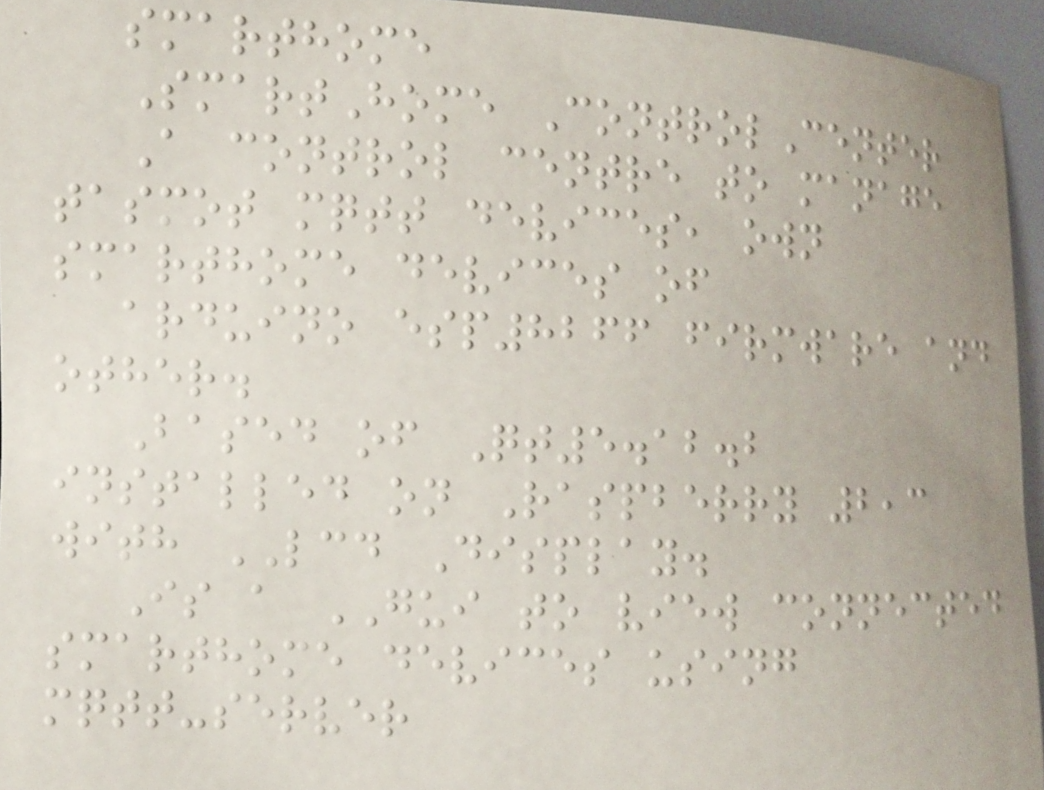smarthome
SmartHome ControlCenter
A control centre to manage
tasmot mqtt devices, own
smarthome devices of
arduino esp8266 firmware and
other.
Based of Qt5.12.2
installed on Raspberry 2,3
with LCD Display.
Is a GUI to view connected
smarthome devices using
mqtt-server
